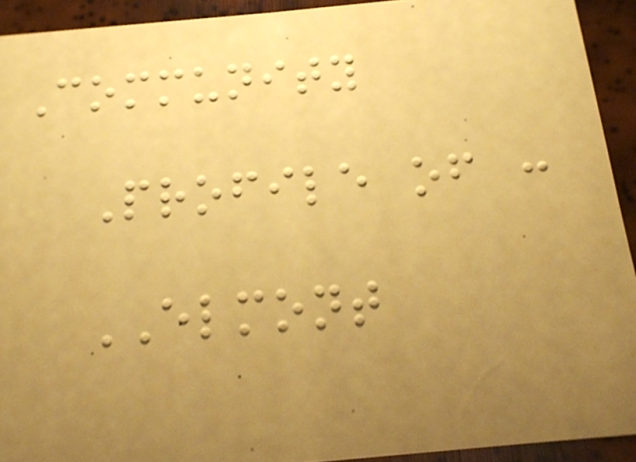Community
Profile of :
ELMONT
